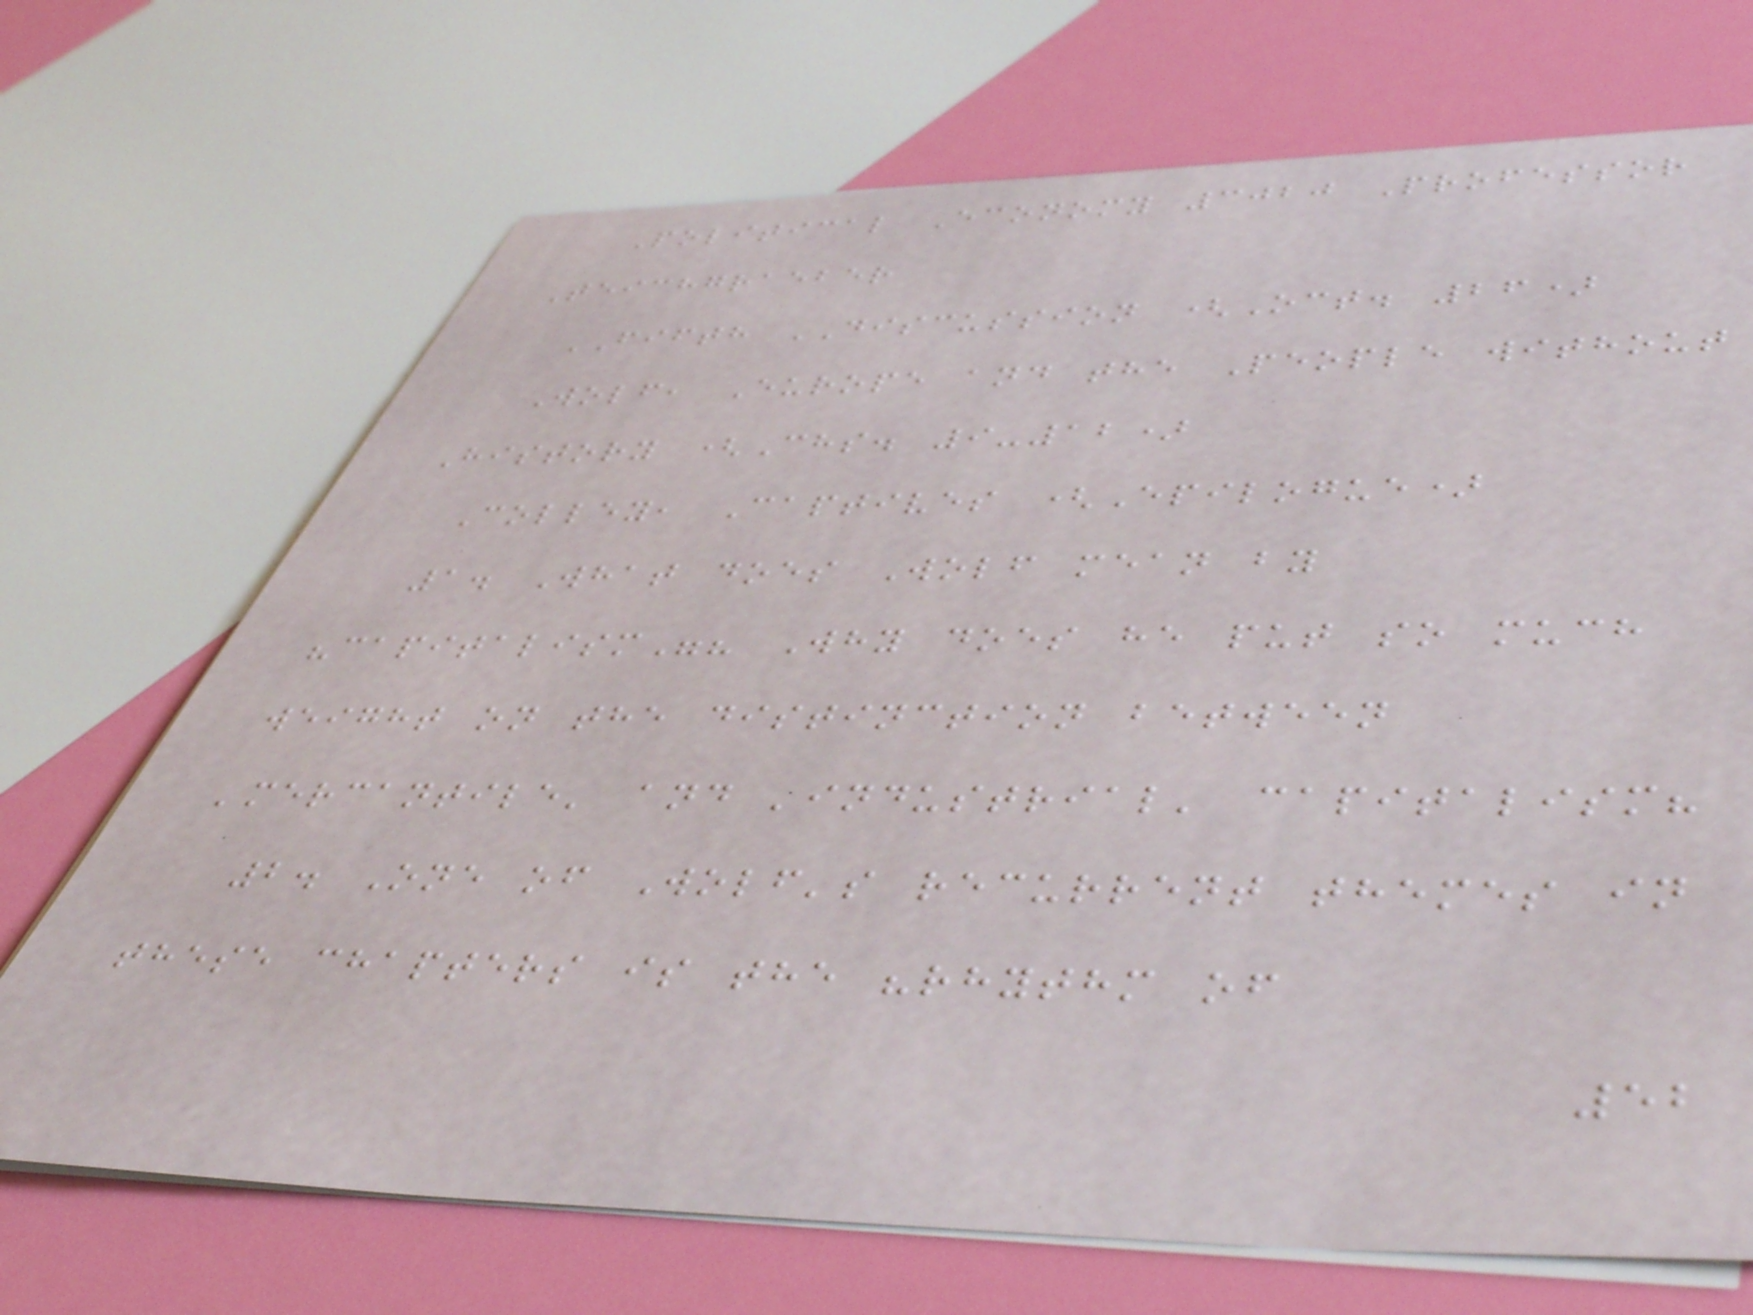Political Economy 3020 Professor
Teichgraeber
FIFTH DISCUSSION (Oct. 26)
Wolf, Europe and the People without
History (Chs. 9-12)
Colley, Captives (Epilogue)
1. What does Wolf mean by
"capitalism"? Why does he put so much
weight on the distinction between
'mercantile' and 'industrial' capitalism?
2. One of Wolf's recurrent themes in
these chapters is the "rhythm of
52
